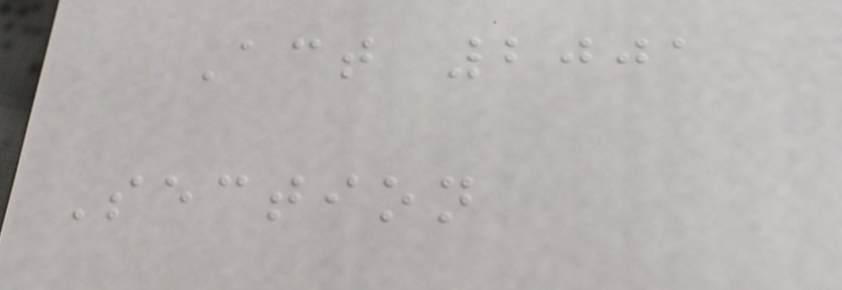Act 2001
Section
